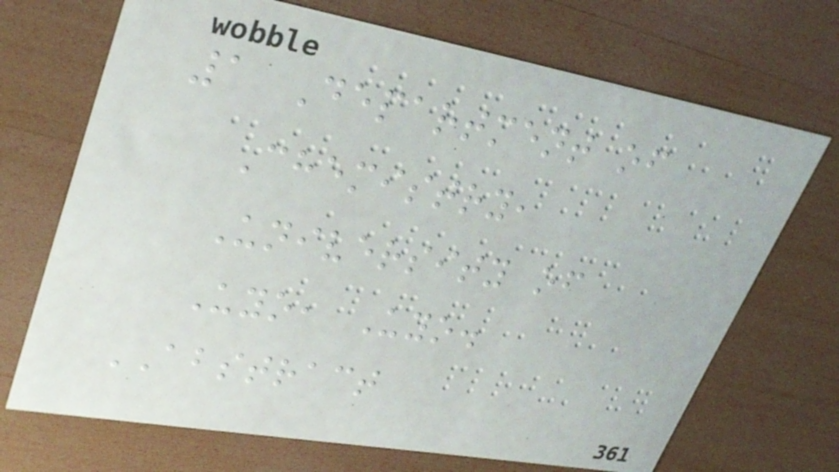1 Department of
Chemistry,
University of
Uyo, Uyo.
ABSTRACT
